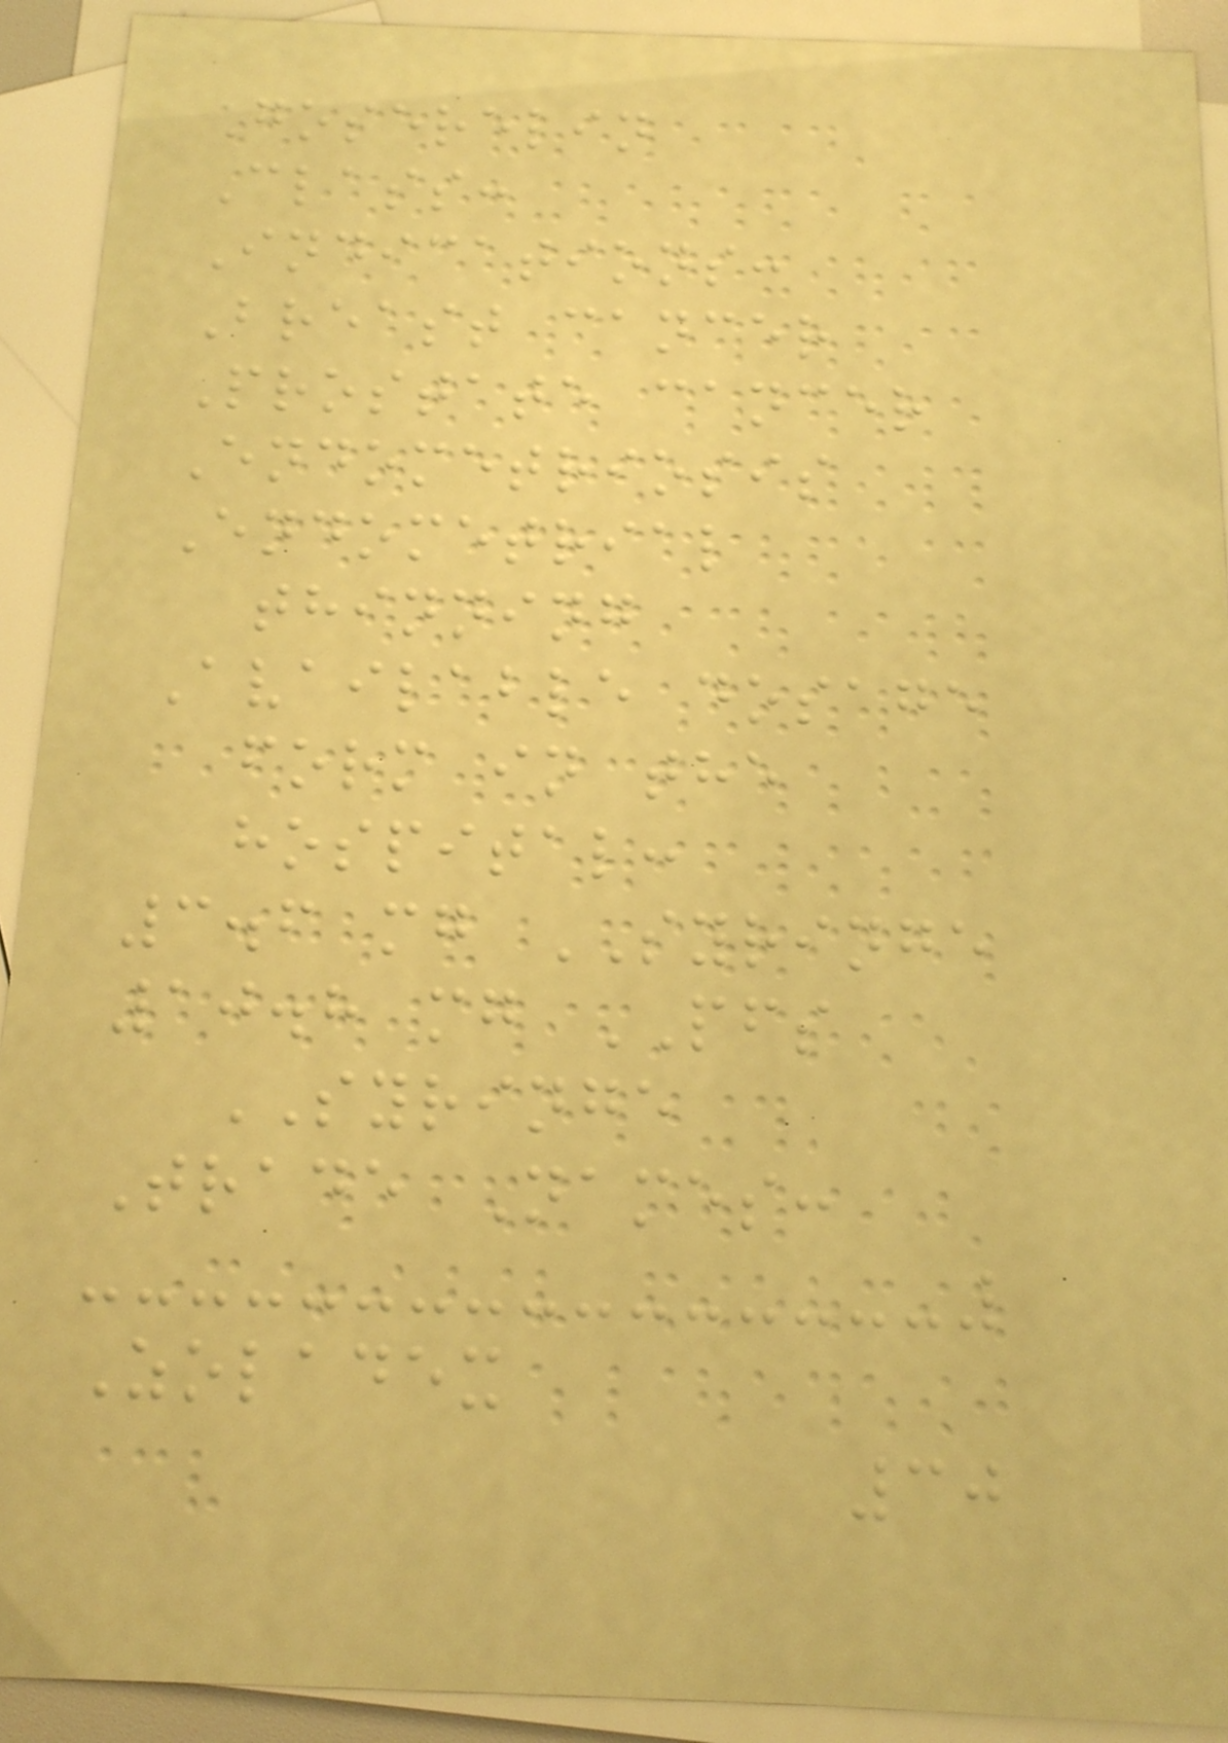Goserelin
Class:
Indications:
Breast cancer
Prostate cancer
Endometriosis
Endometrial
thinning
Available dosage
form in the
hospital:
3.6 mg SYRINGE
10.8 mg PFS
SYRINGE
Trade Names:
Zoladex
30
